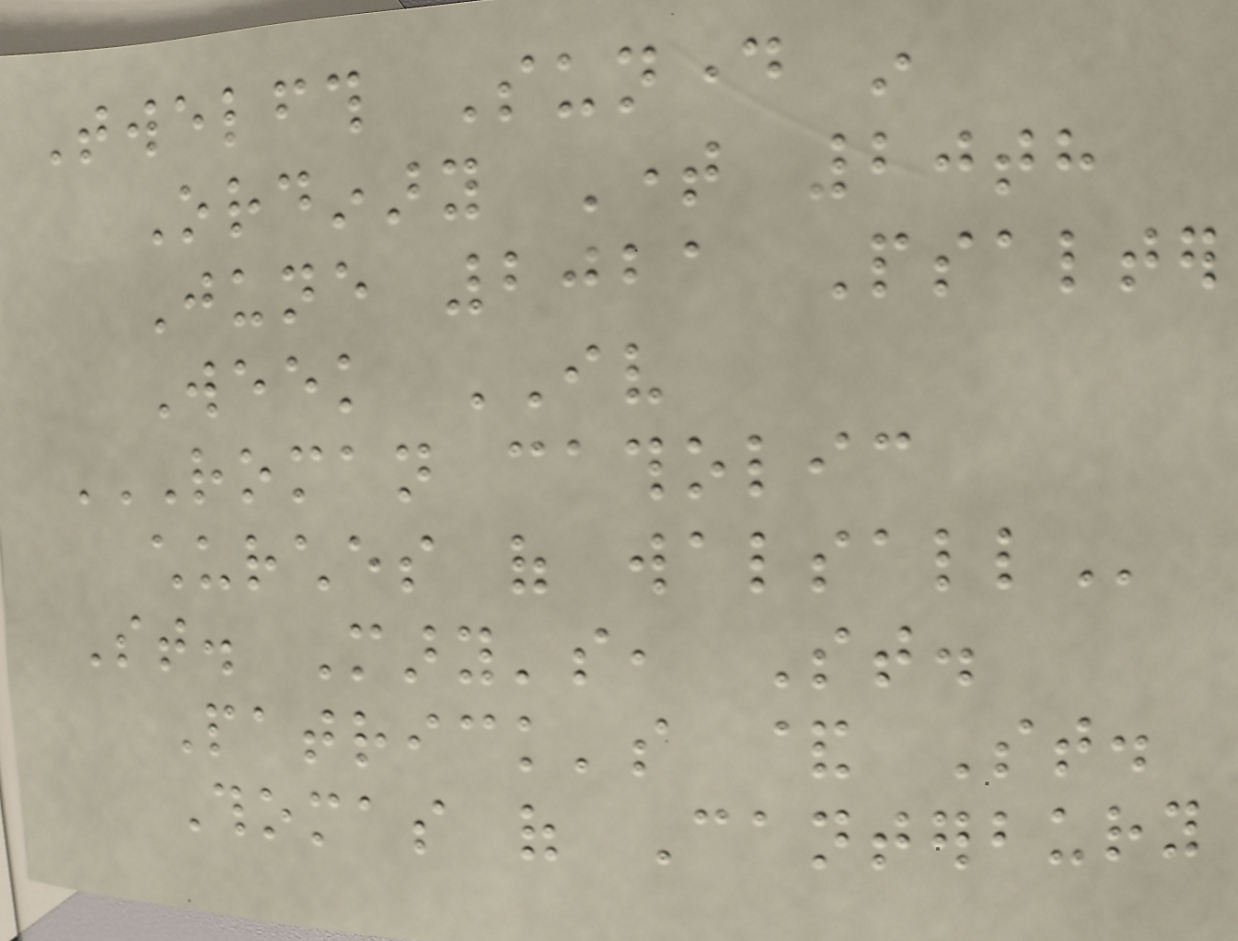Twelfth Sunday in
Ordinary Time 20th
June 2021 Psalter
Week IV
ROMAN CATHOLIC
CHURCHES OF WALSALL
St. Mary's, St.
Patrick's & St.
Thomas of Canterbury
